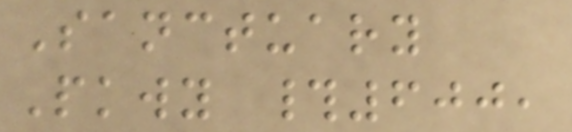Sanctuary
Pkwy #600,
